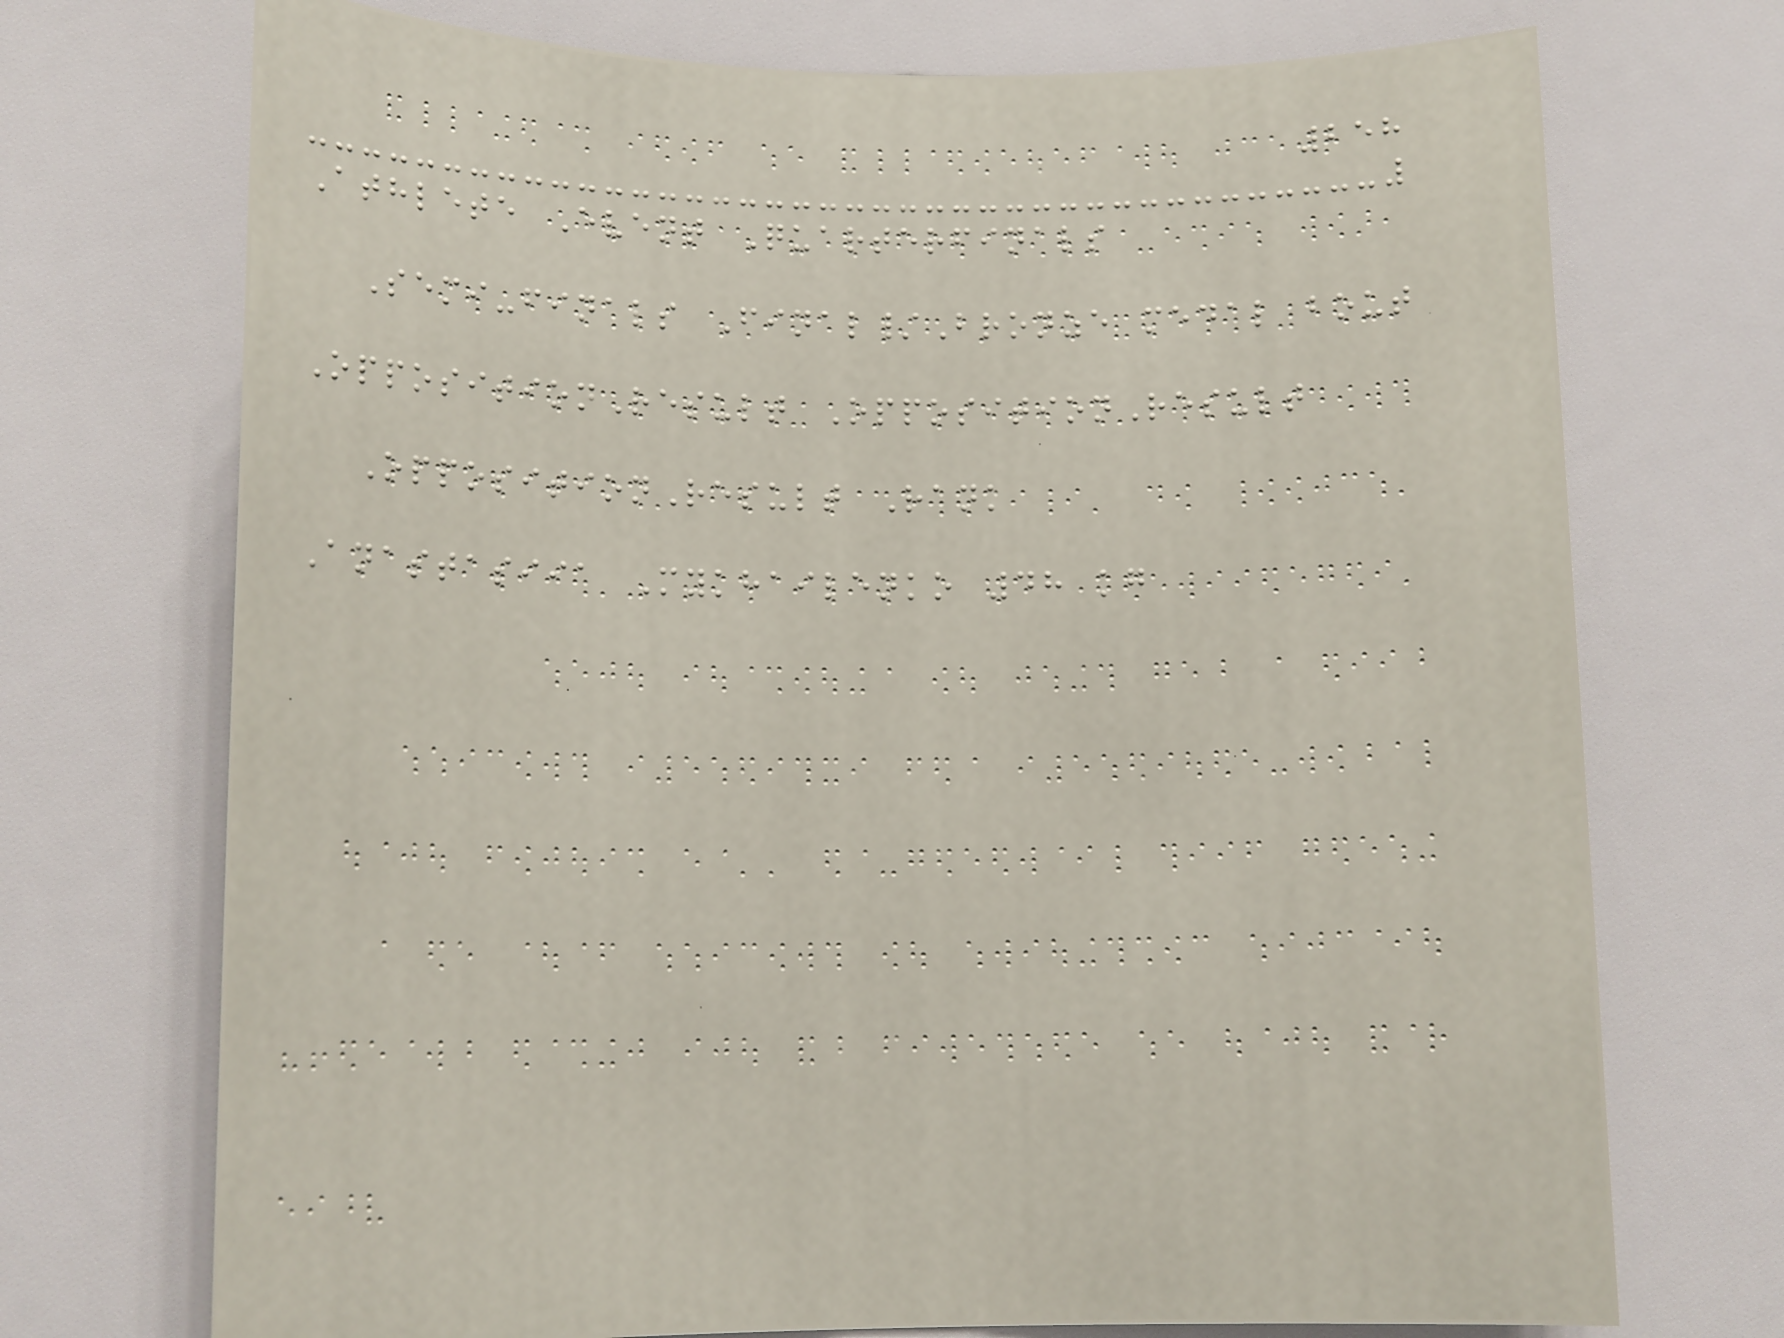258
Athlete Event Quarterfinals
Semi-finals Final/Bronze medal bout
OppositionResult OppositionResult
OppositionResult Rank
Anastasiia Mykhailenko 48 kg
